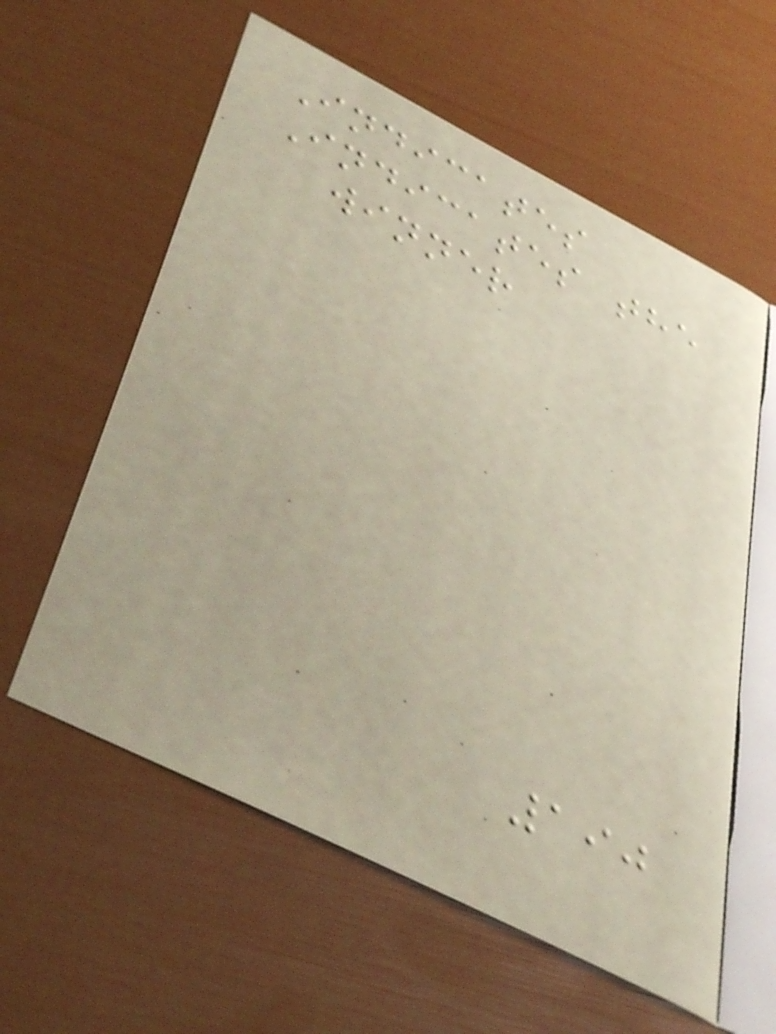Indicates
Indicates the
winner
190
